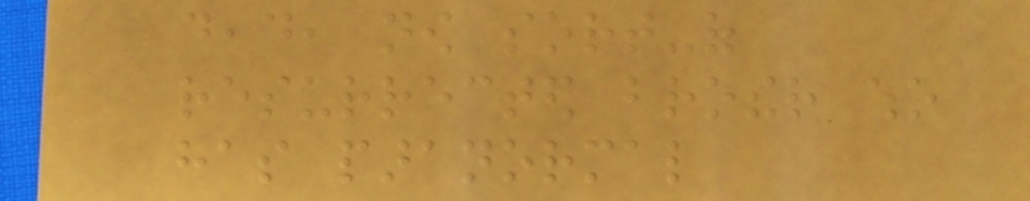dead, now sort-of
resurrected brother who
has paranormal
